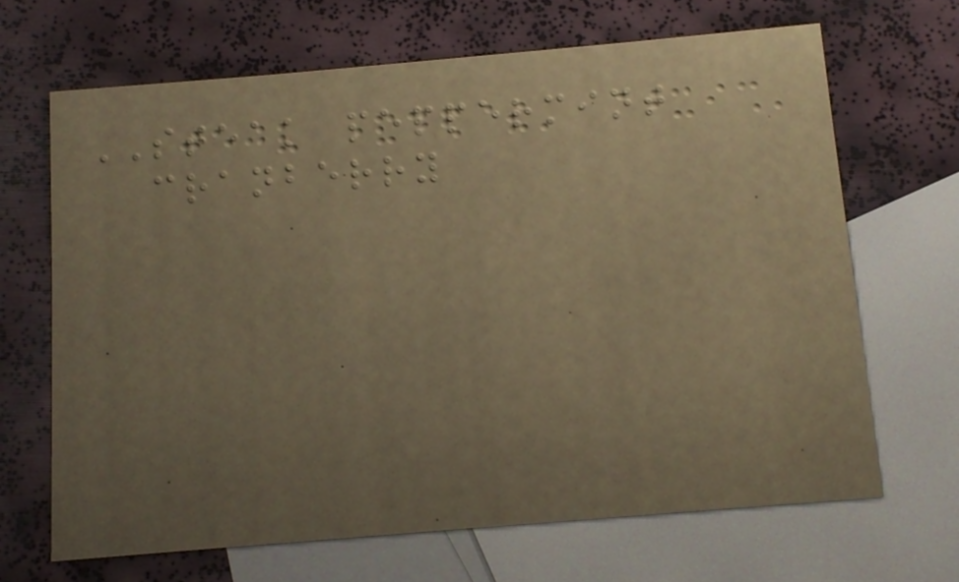STEAK peppermint
cranberry
